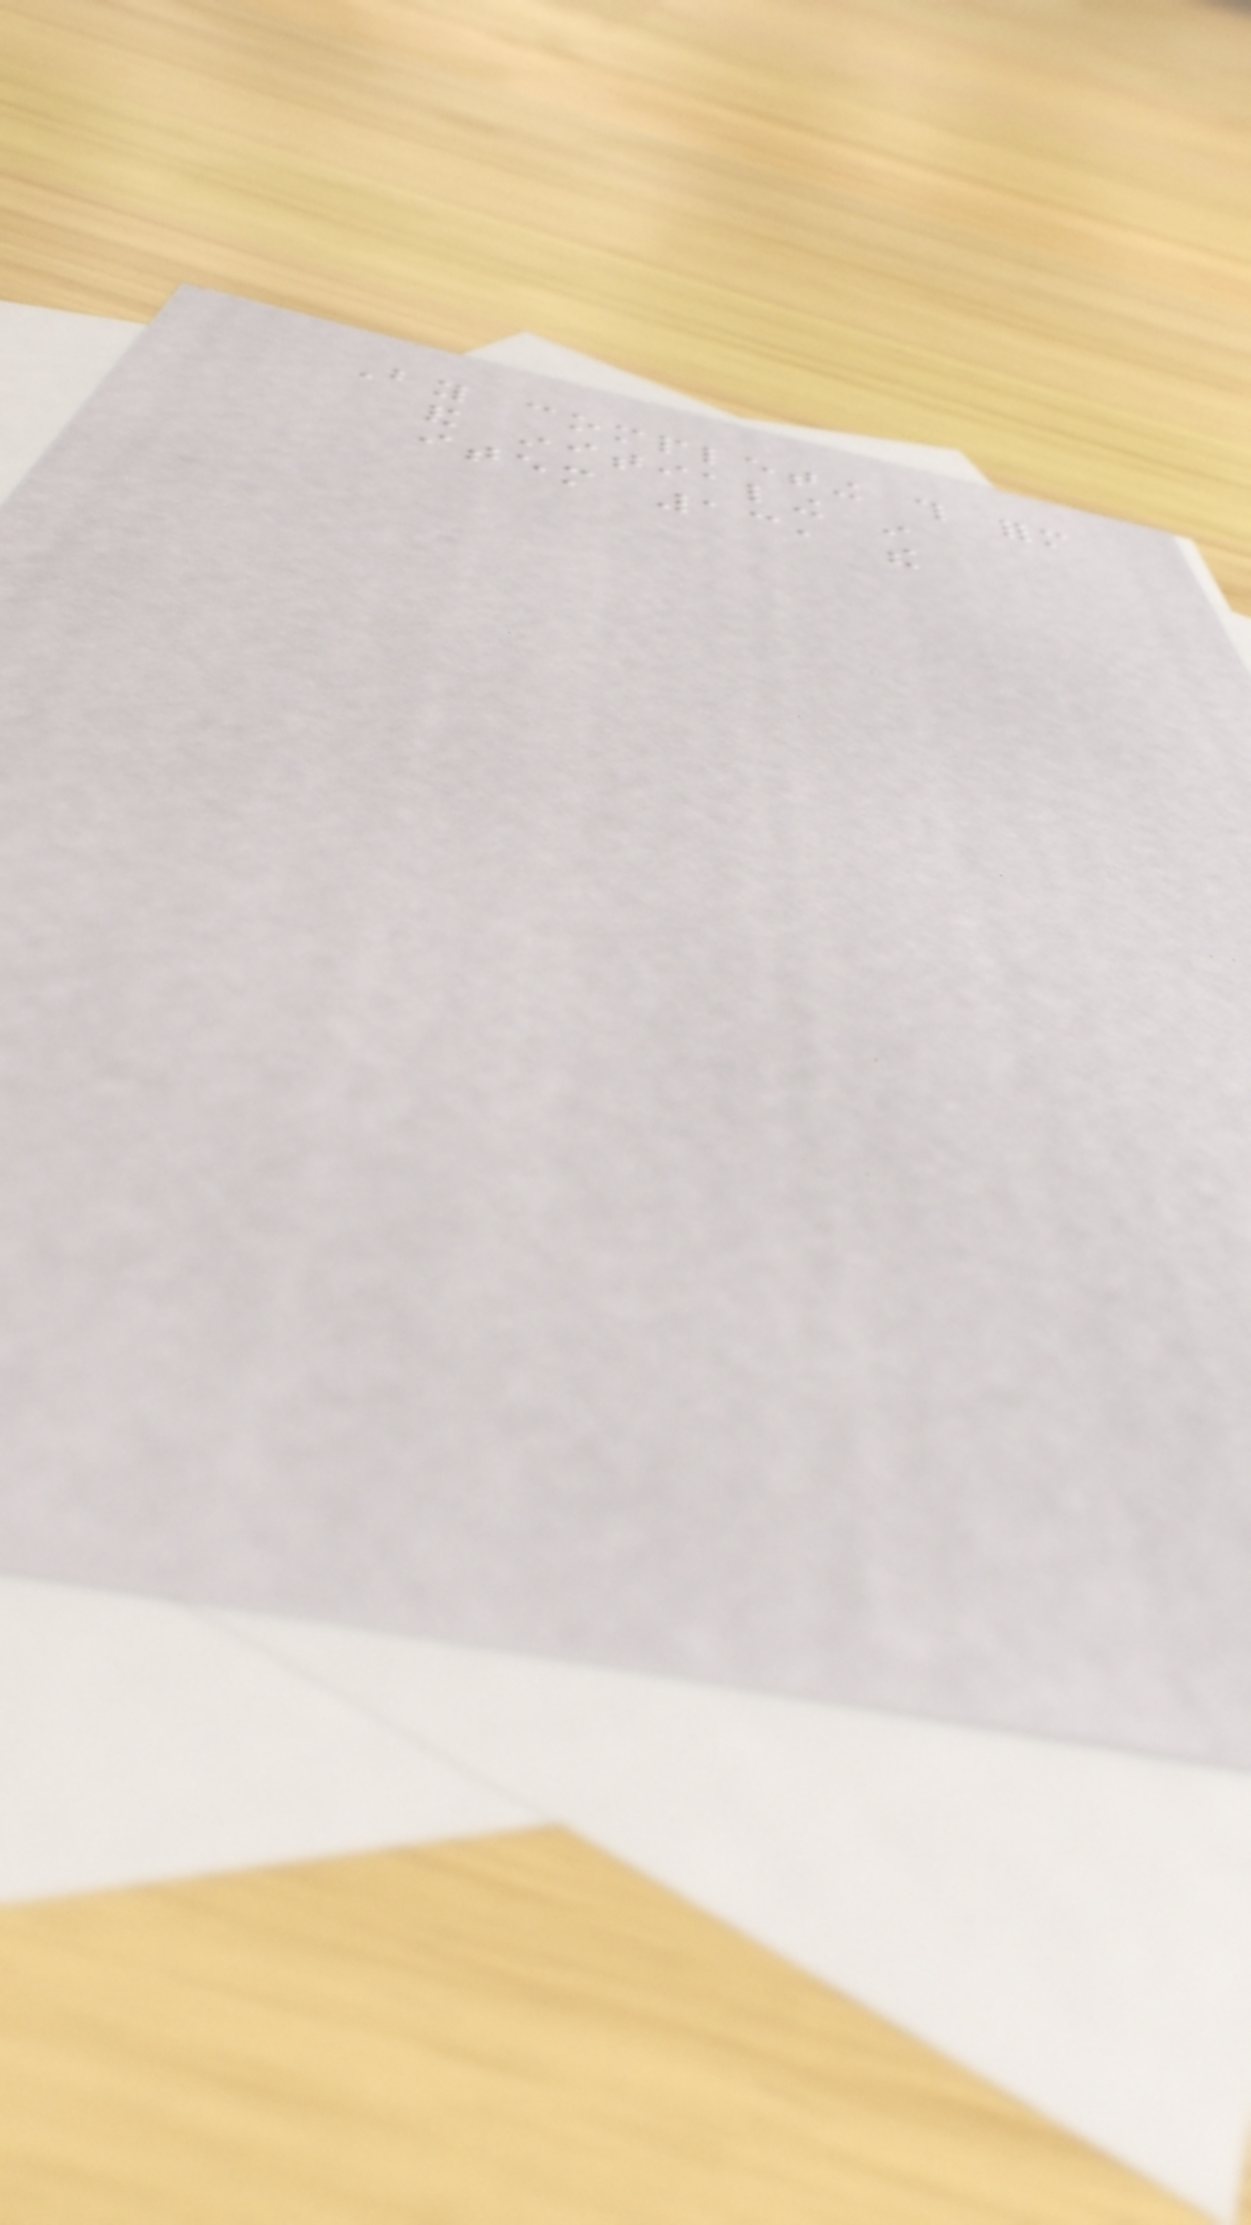By completing this form
and initialing in
item 13, the
